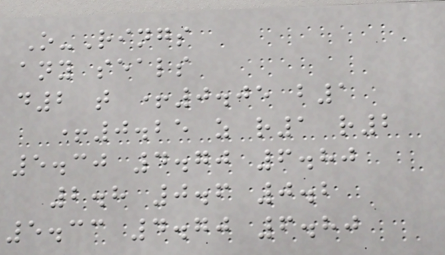O-Rings
any seals
d2 t +0.05 b1
+0.25 z r1 r2
5.30 4.70 6.80
2.8 0.6 0.2
5.33 4.70 6.80
